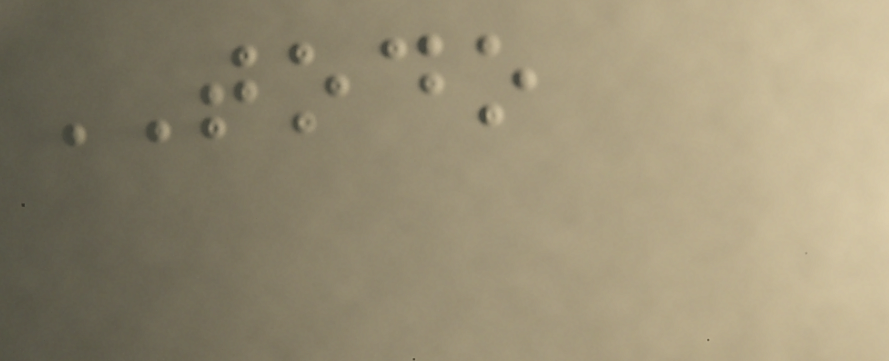TODO
